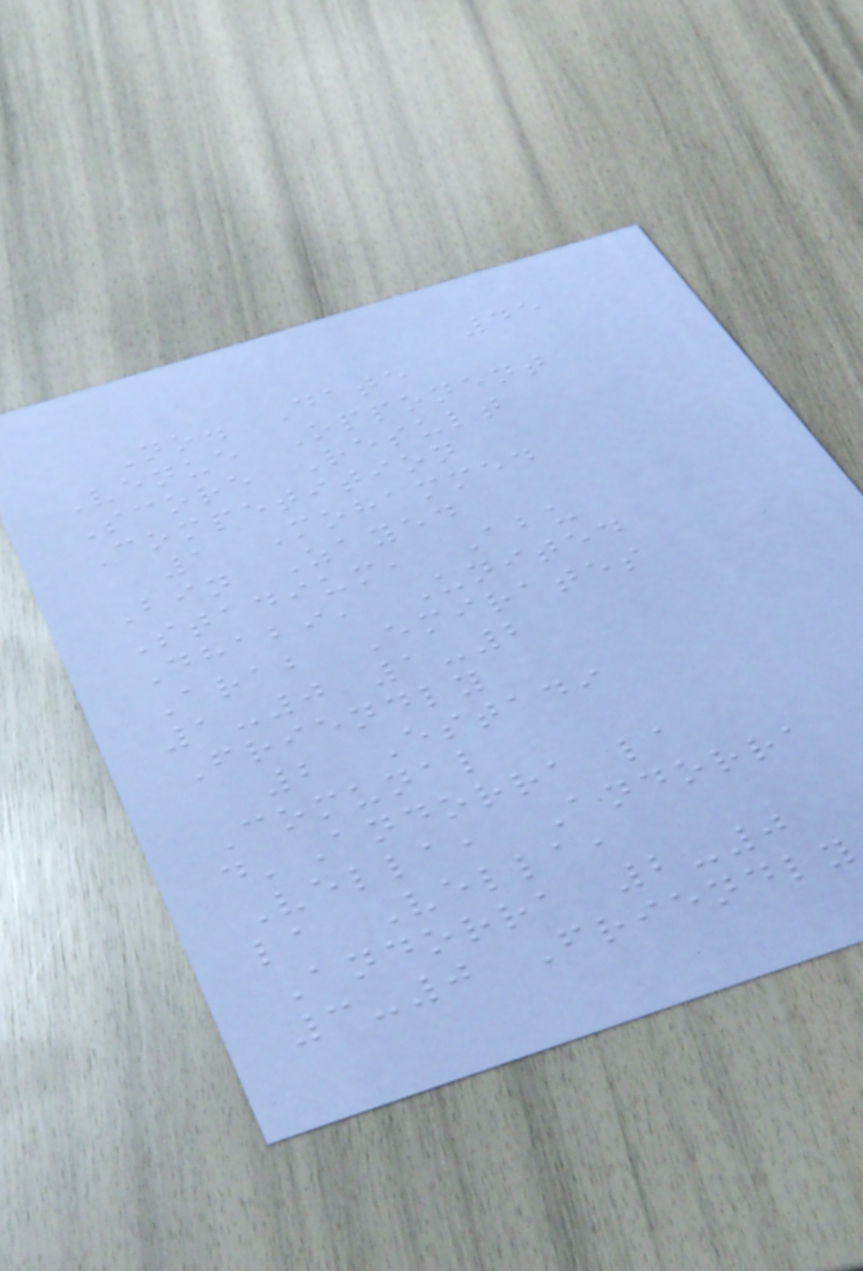45
No. Date
Venue Opponent
Score Result
Competition
1 Mohammed
Bin Zayed
Stadium, Abu
Dhabi, United
Arab Emirates
1-0 1-2
Friendly
2 Estadi
Comunal
d'Andorra la
Vella, Andorra
la Vella,
Andorra 2-0
3-0 Friendly
